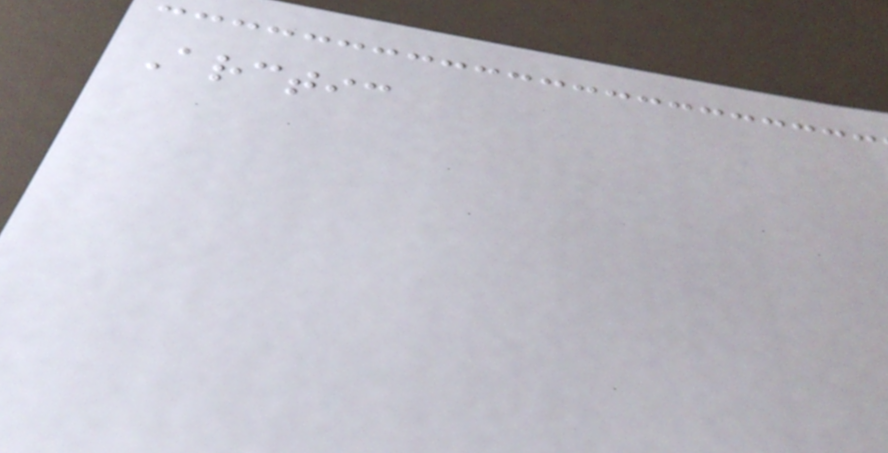Arctic
